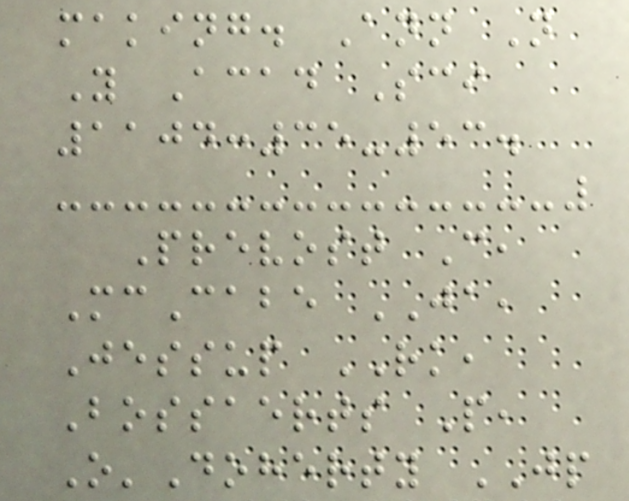making. Ann N
Y Acad Sci
1104:35-53.
Prevost C,
McCabe JA,
Jessup RK,
Bossaerts P,
O'Doherty JP
